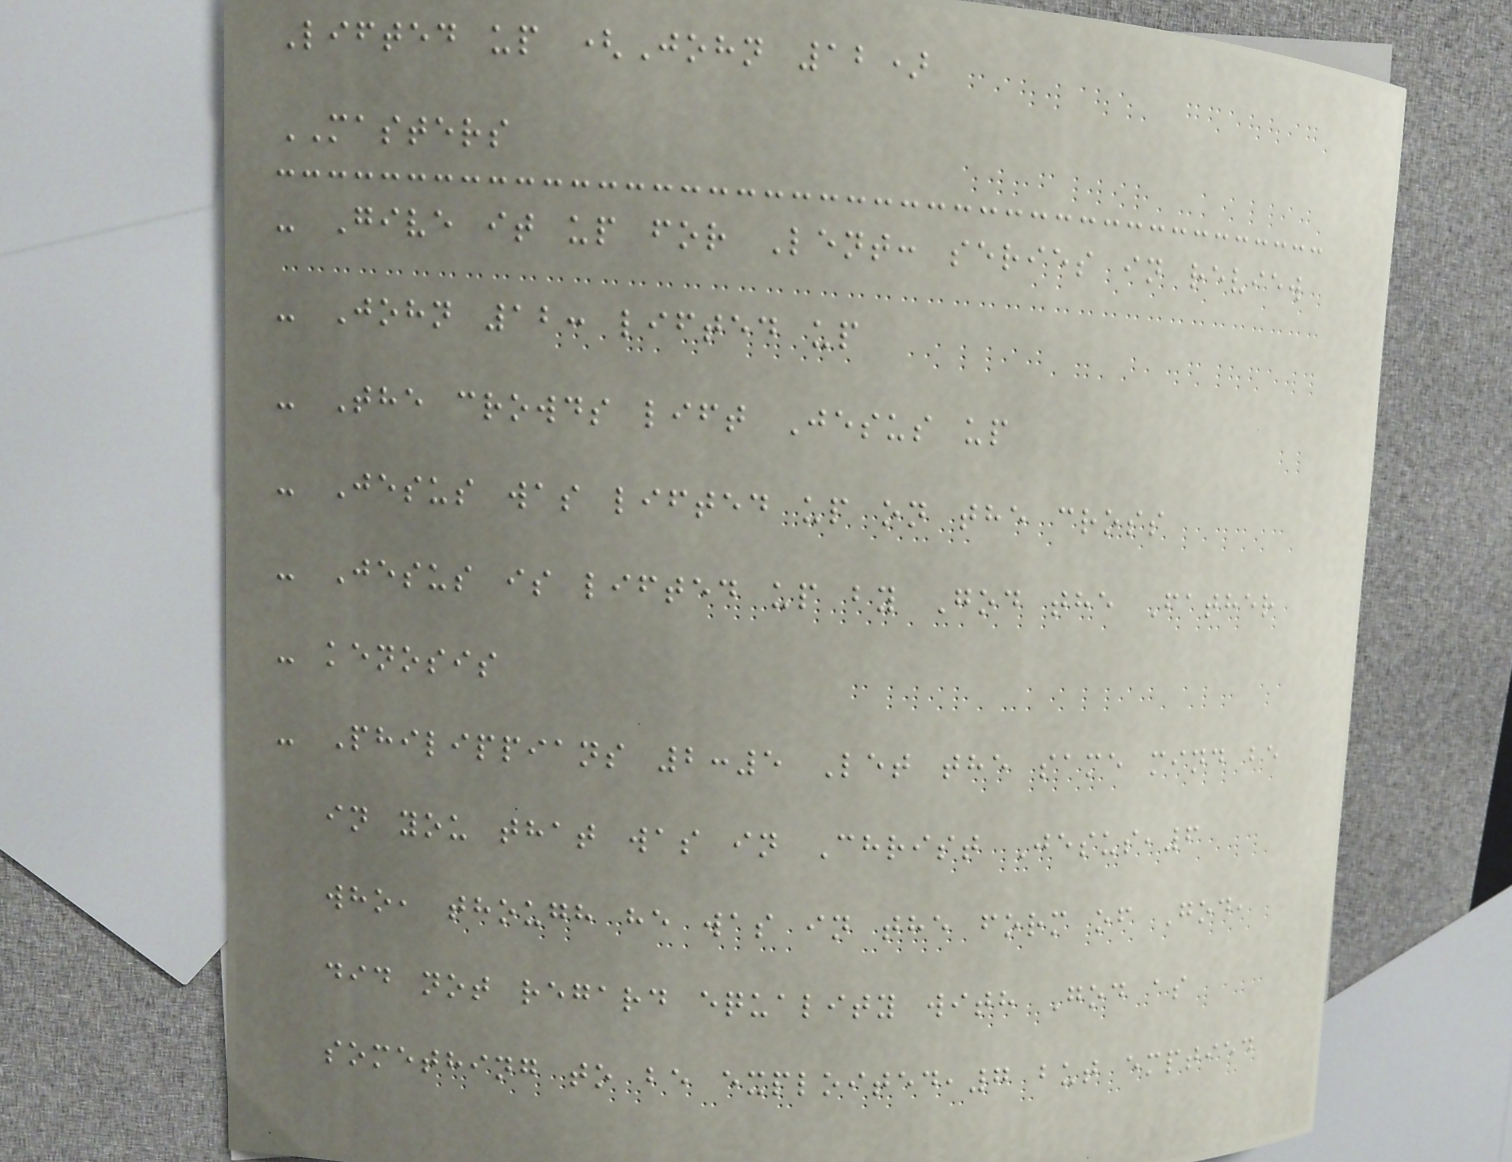Lifted up (John 12)
MASTERS
- Give it up for Lent: series in review
- John 12: lifted up
- The crowds lift Jesus up
- Jesus was lifted up on the cross
- Jesus is lifted up by God the Father
- kenosis
- Philippians 2:5 Let the same mind be
in you that was in Christ Jesus,6
who, though he was in the form of God,
did not regard equality with God as
something to be exploited,7 but emptied
